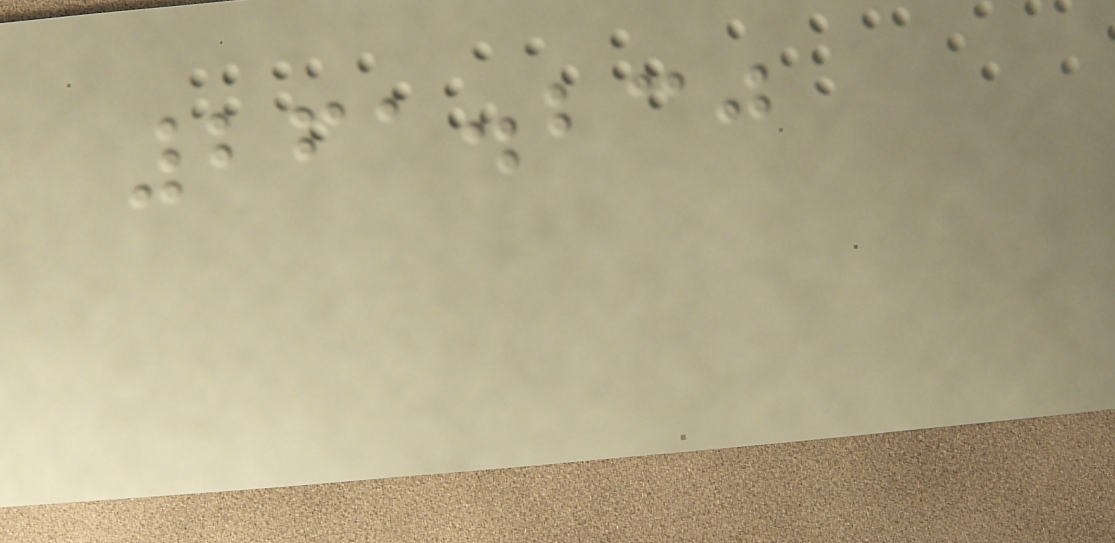261.230
